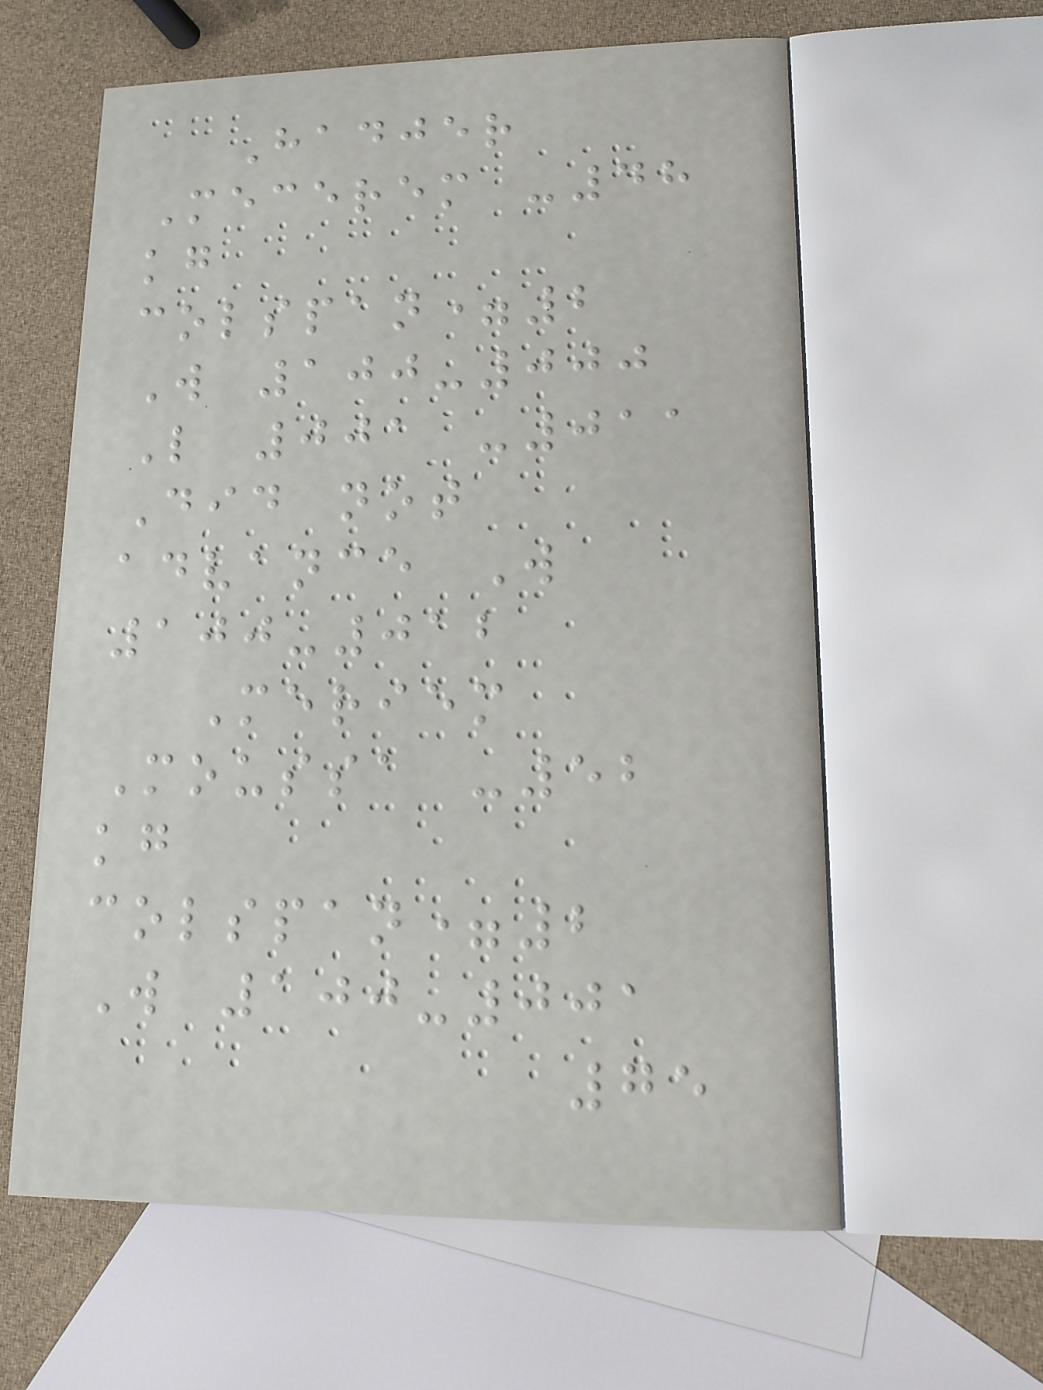Hadjer
Mecerem -48
kg
colspan=2
W 100-000
L 001 -011
Did not
advance W
100-012
Meriem
Moussa -52
kg
colspan=2
W 100-001
75
